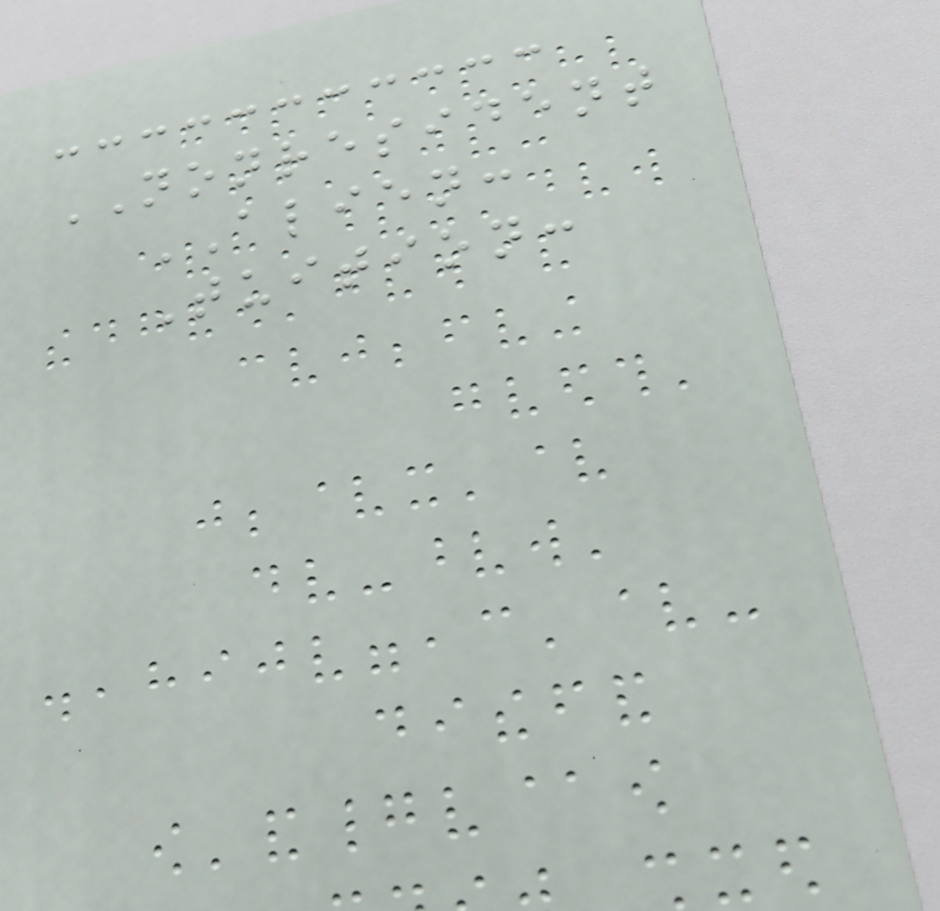NONRESIDENT
ALIEN:
Tuition:
